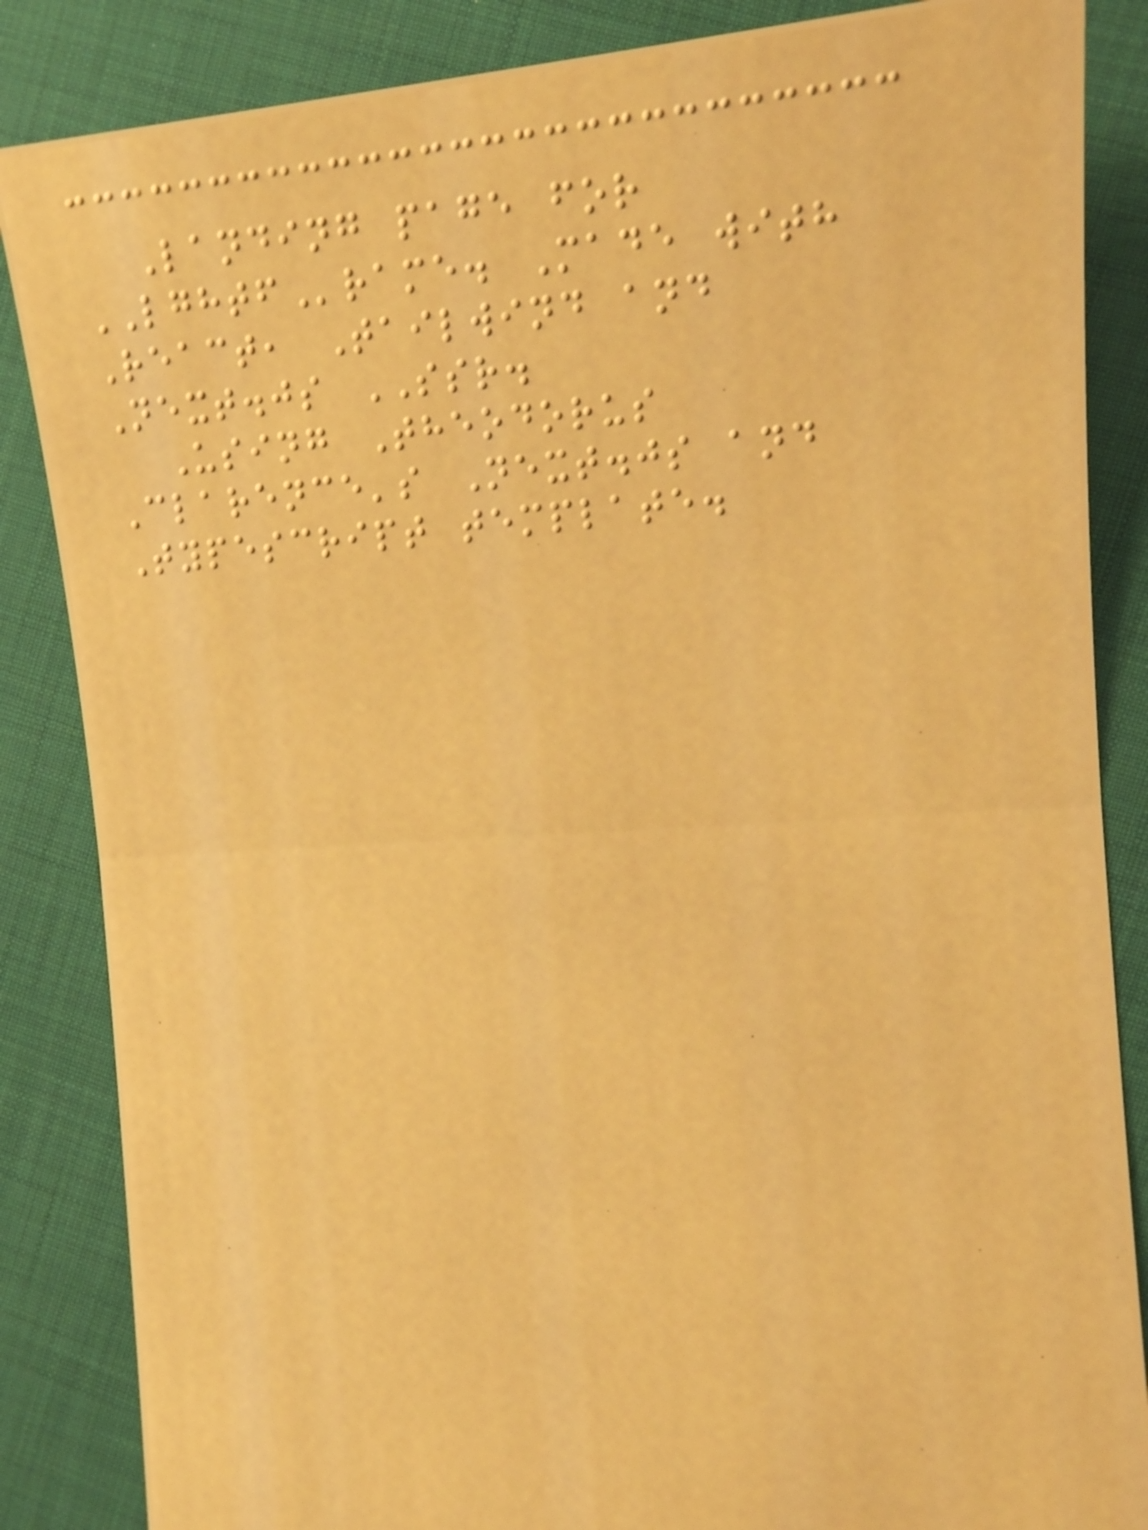Landing page for
LGHTFrame. Made with
React, Tailwind and
Next.js SSR.
Using Theodorus
Clarence's Next.js and
Typescript template.
